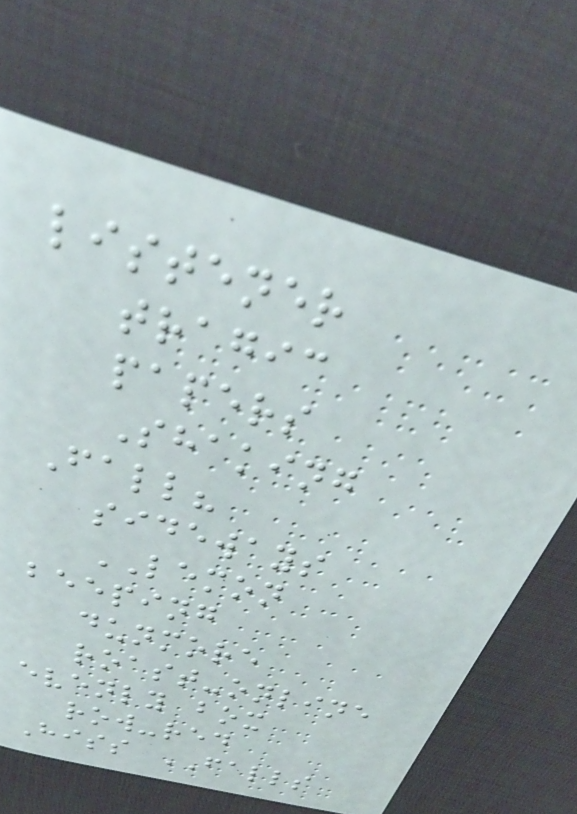listener
tragic
papers
Shaking
Fall?
sideways
LEMON
beeping
dunmore
roast-online
evenly box
row-red
Hiss FALLS
